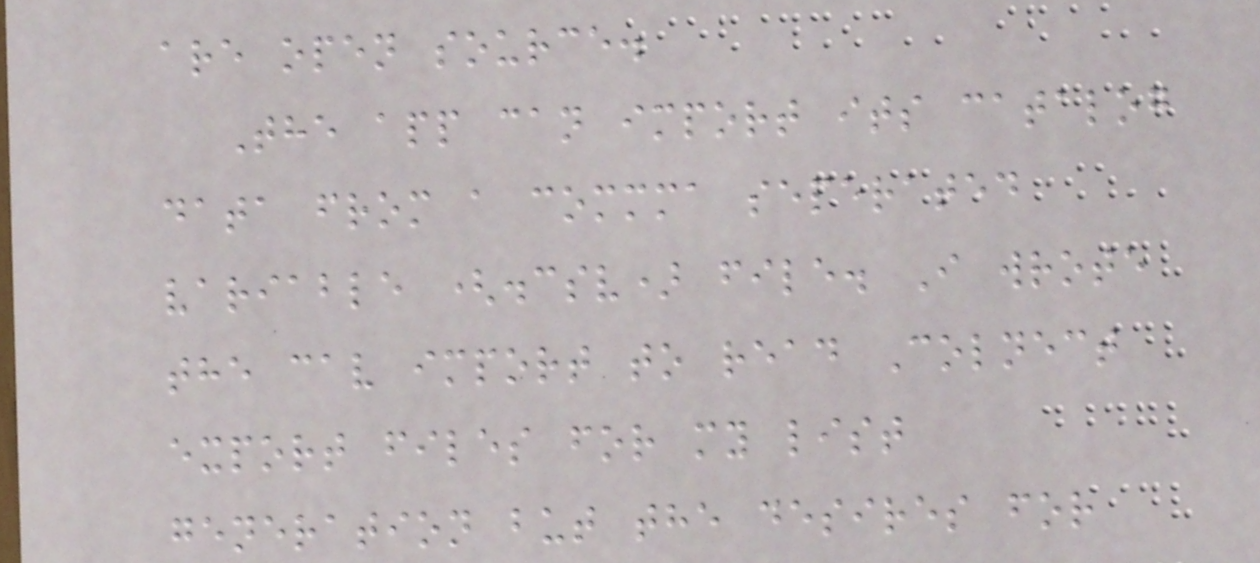are open source.
The app can import its catalog
data from a commma seperated
variable (.csv) file. I wrote
the cav import to read Colnect
export files for my list
generation but the desires for
